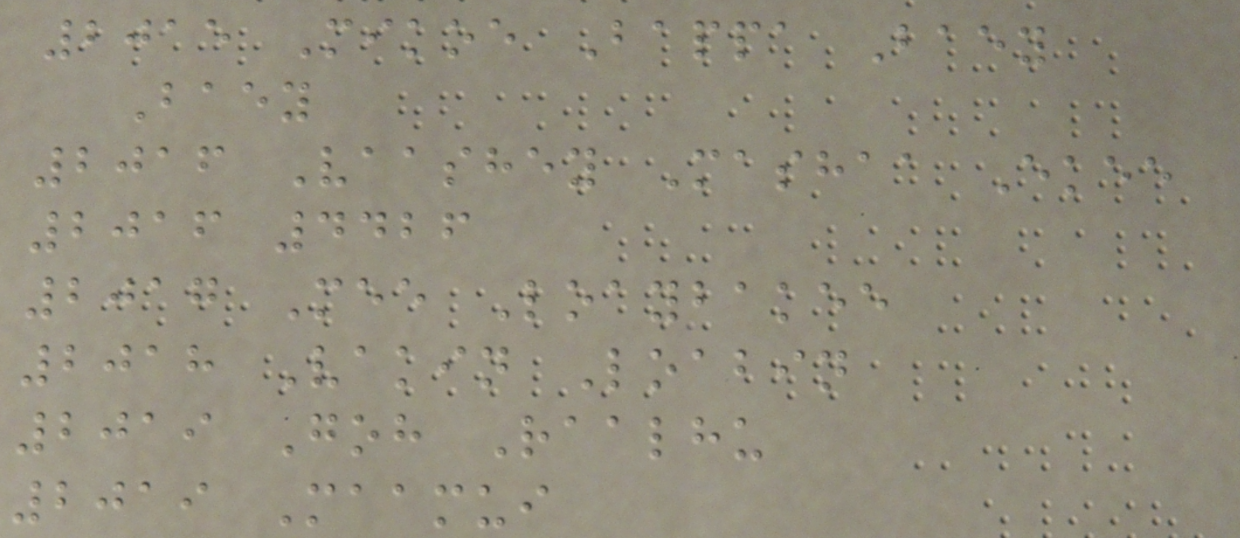2015 Mikoe Bappa Baey
Baey
2016 Vaashey Mashaa Ekee
2016 4426
2017 Mee Loaybakee
2018 Vakin Loabin
2019 Goh Raalhu
2019 Maamui
